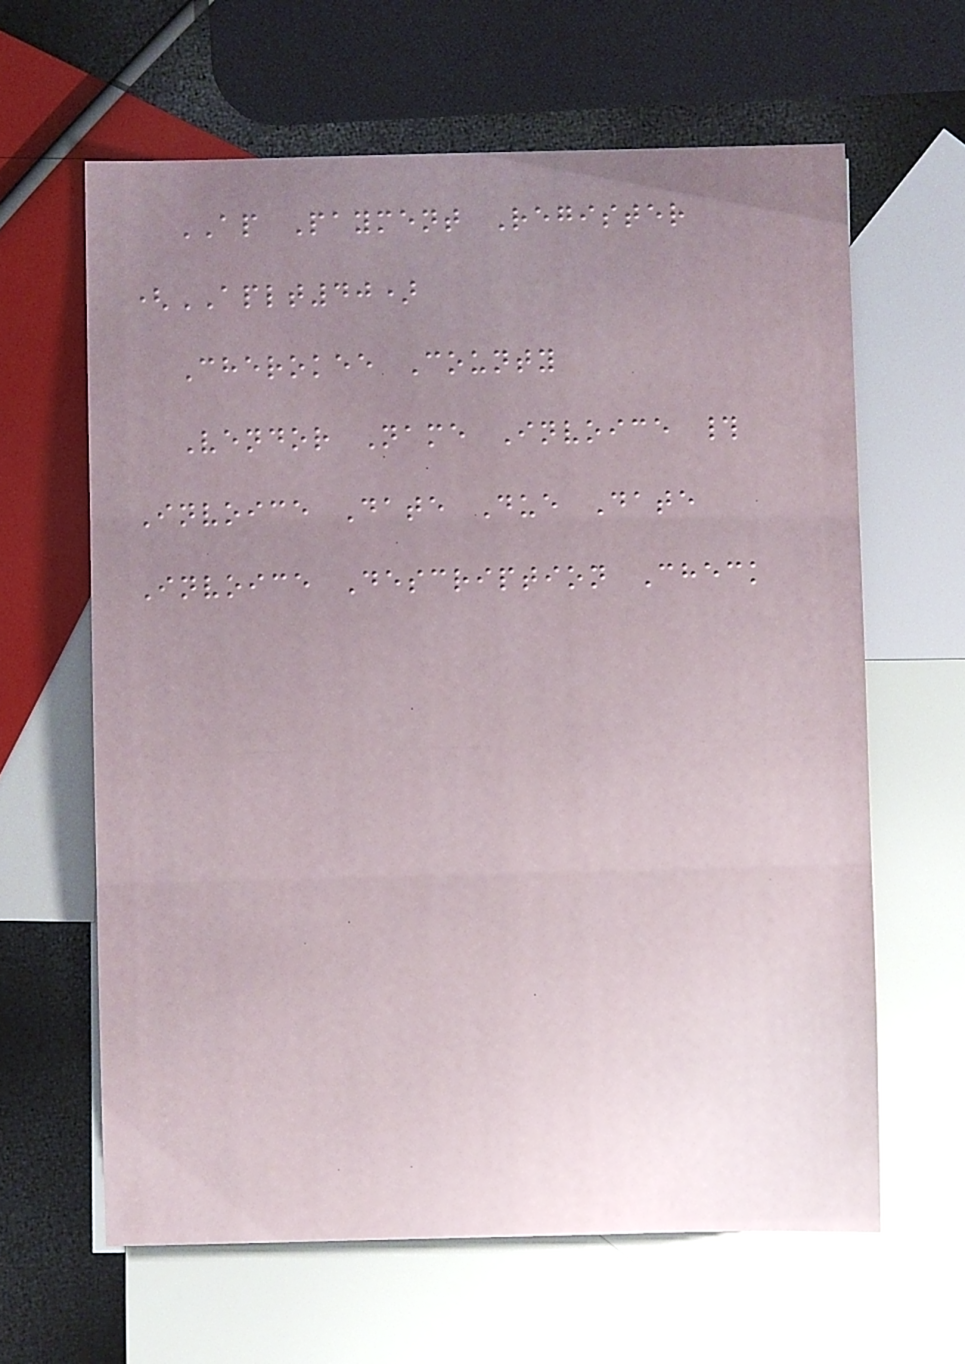AP Payment Register
(APLT40)
Cherokee County
Vendor Name Invoice #
Invoice Date Due Date
Invoice Description Check
